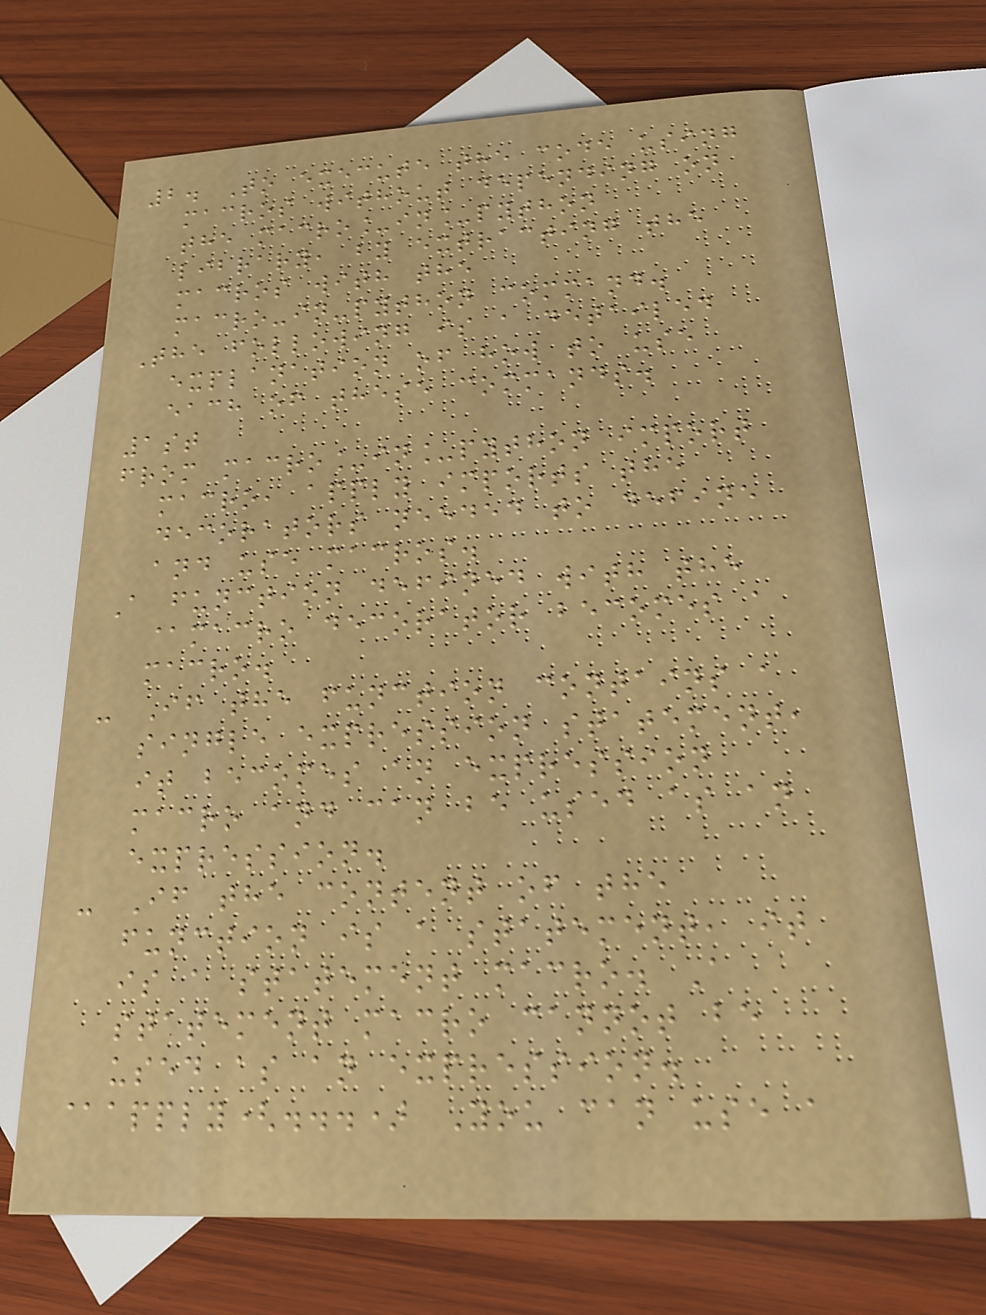2. To execute the code using
macros without depending on
the macro_in_python
library, by extracting the
macros with the
macro-in-python command.
The following is a detailed
explanation of how to use
each of these commands.
1st
from macro_in_python import
macro, apply imports the
decorators needed to define
and use macros.
A function defined with the
@macro decorator becomes a
macro.
- If the function contains a
single expression statement,
it becomes an expression
macro and can be used as an
expression.
- If the content of the
function is a statement, it
is a statement macro. A
statement macro cannot be
used as an expression.
@apply(...) You can use a
